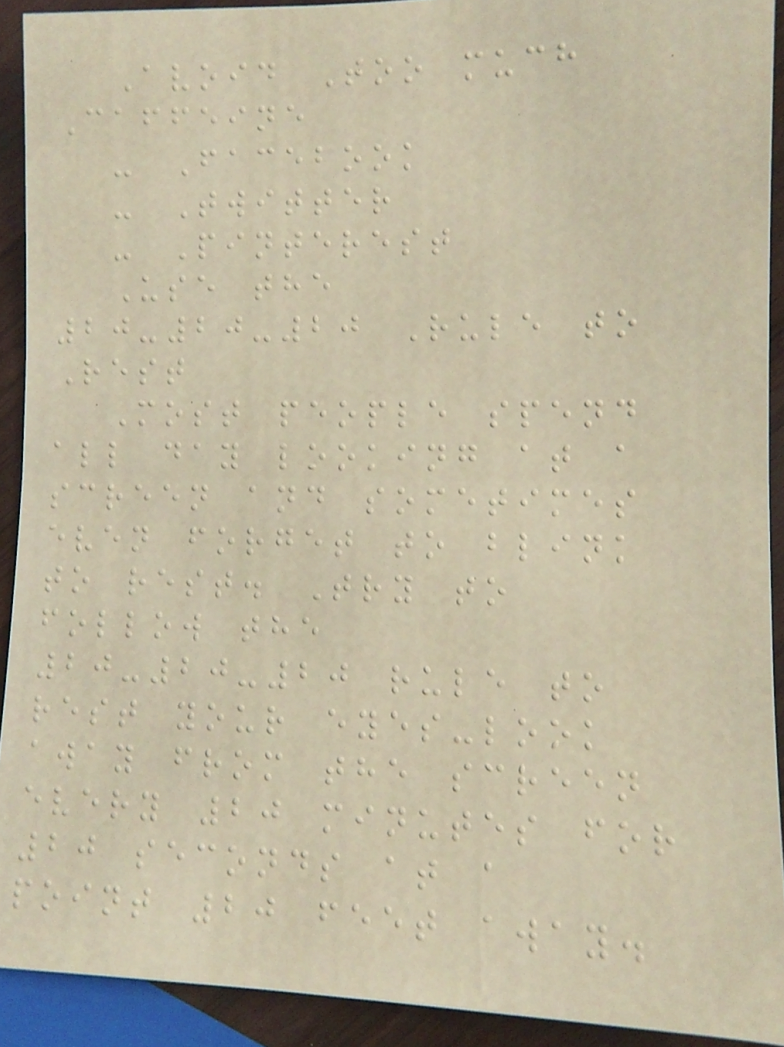Avoid Too much
Caffeine
- Facebook
- Twitter
- Pinterest
Use the
20-20-20 Rule to
Rest
Most people spend
all day looking at a
screen and sometimes
even forget to blink
to rest. Try to
follow the
20-20-20 rule to
rest your eyes-look
away from the screen
every 20 minutes for
20 seconds at a
point 20 feet away.
